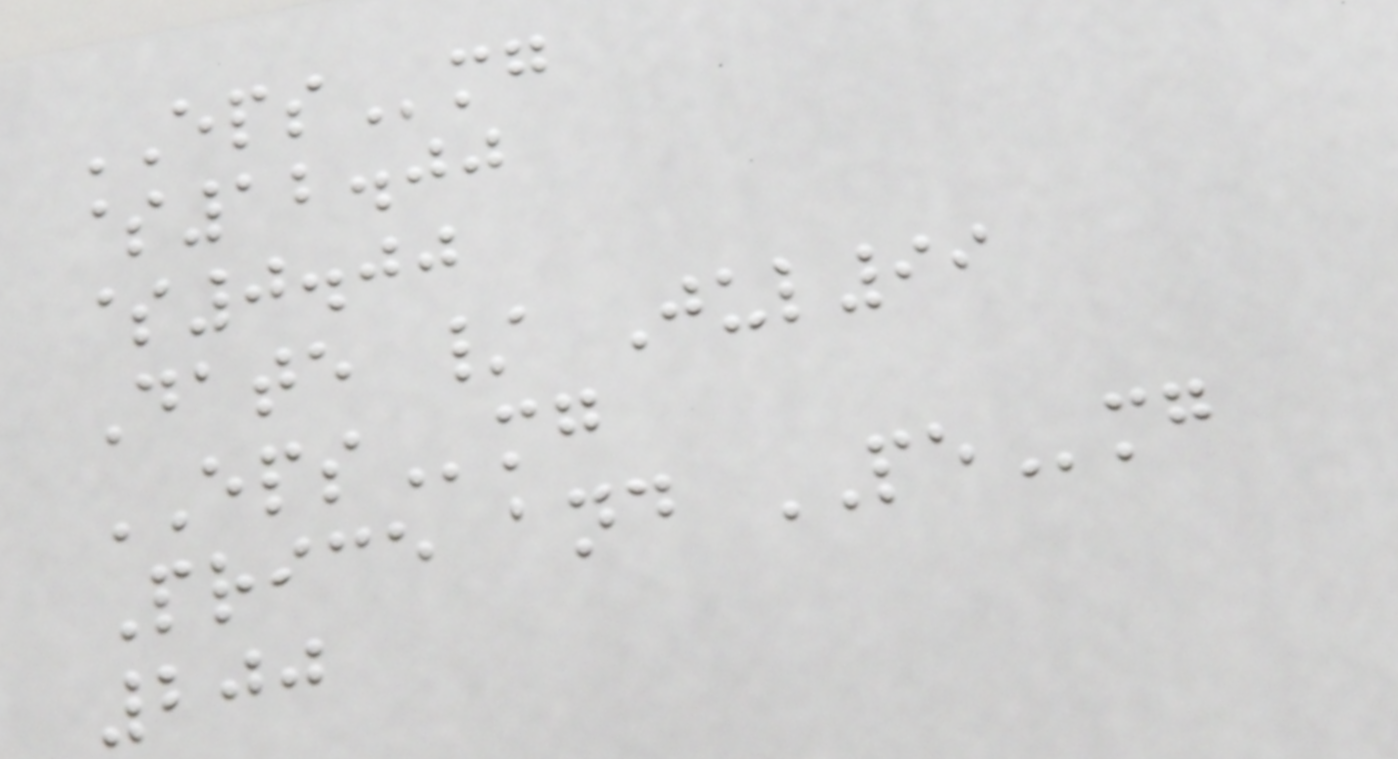EPSmg
$12.00
$0.00
Date / Jul99
EPSmg
Price and PEmg
200
